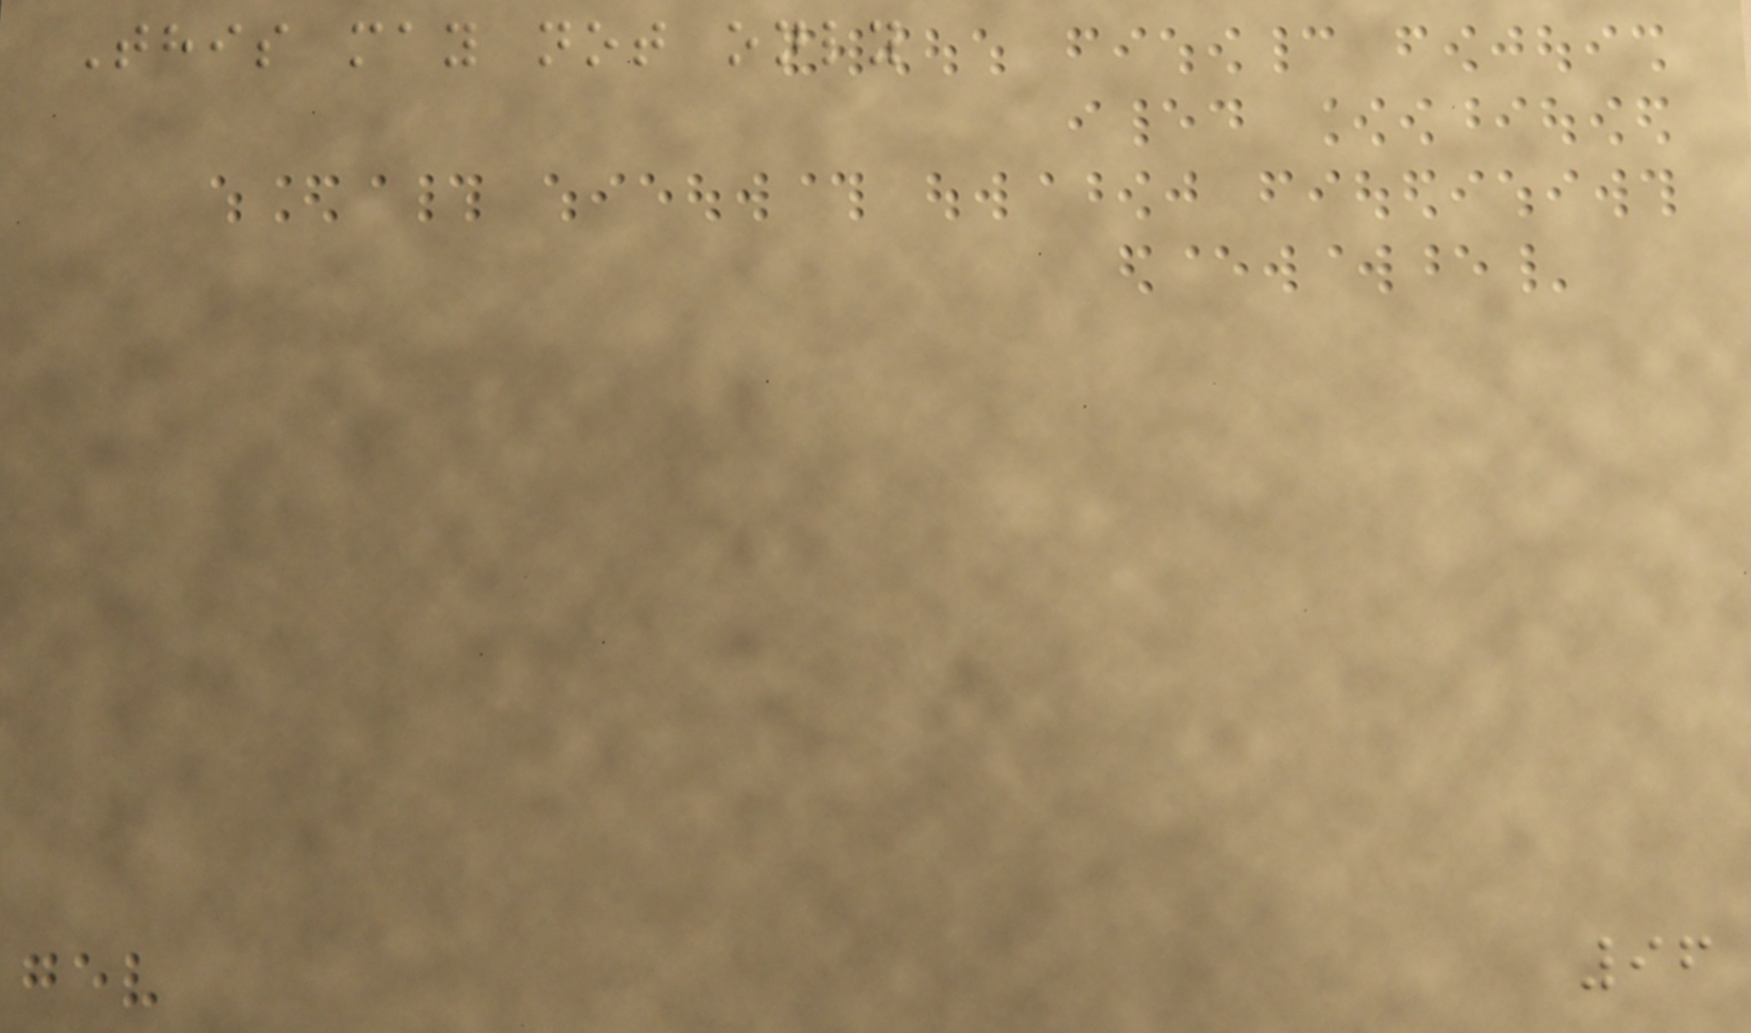This may not only
96
